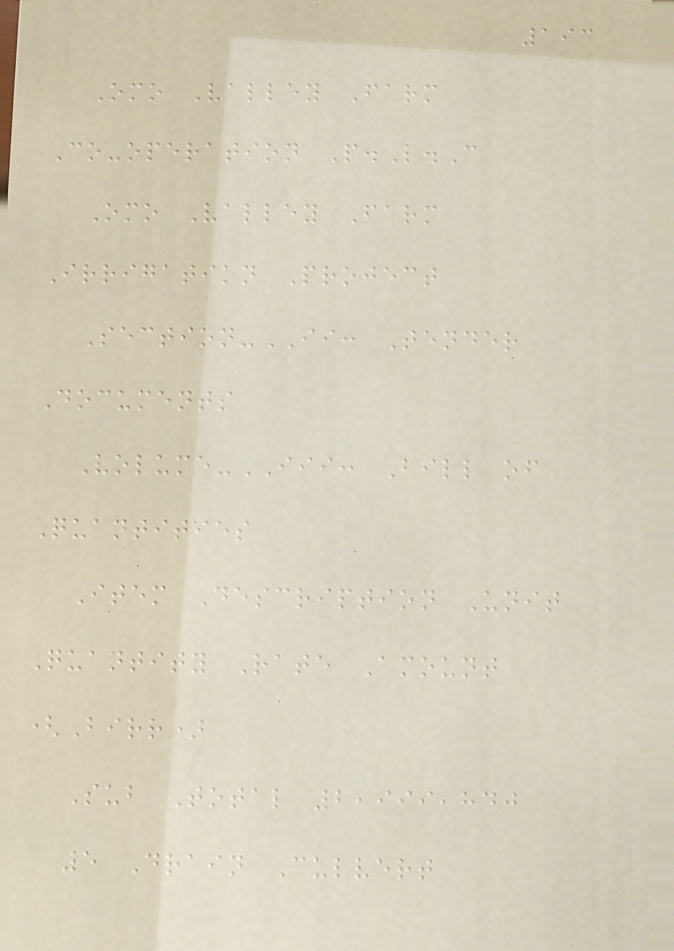193
Omo Valley Farm
Co-operation P.L.C
Omo Valley Farm
Irrigation Project
Section-II: Tender
Documents
Volume-III: Bill of
Quantities
Item Description Unit
Quantity Rate Amount
(Birr)
Sub Total 2,999,840
5 Drain Culvert
